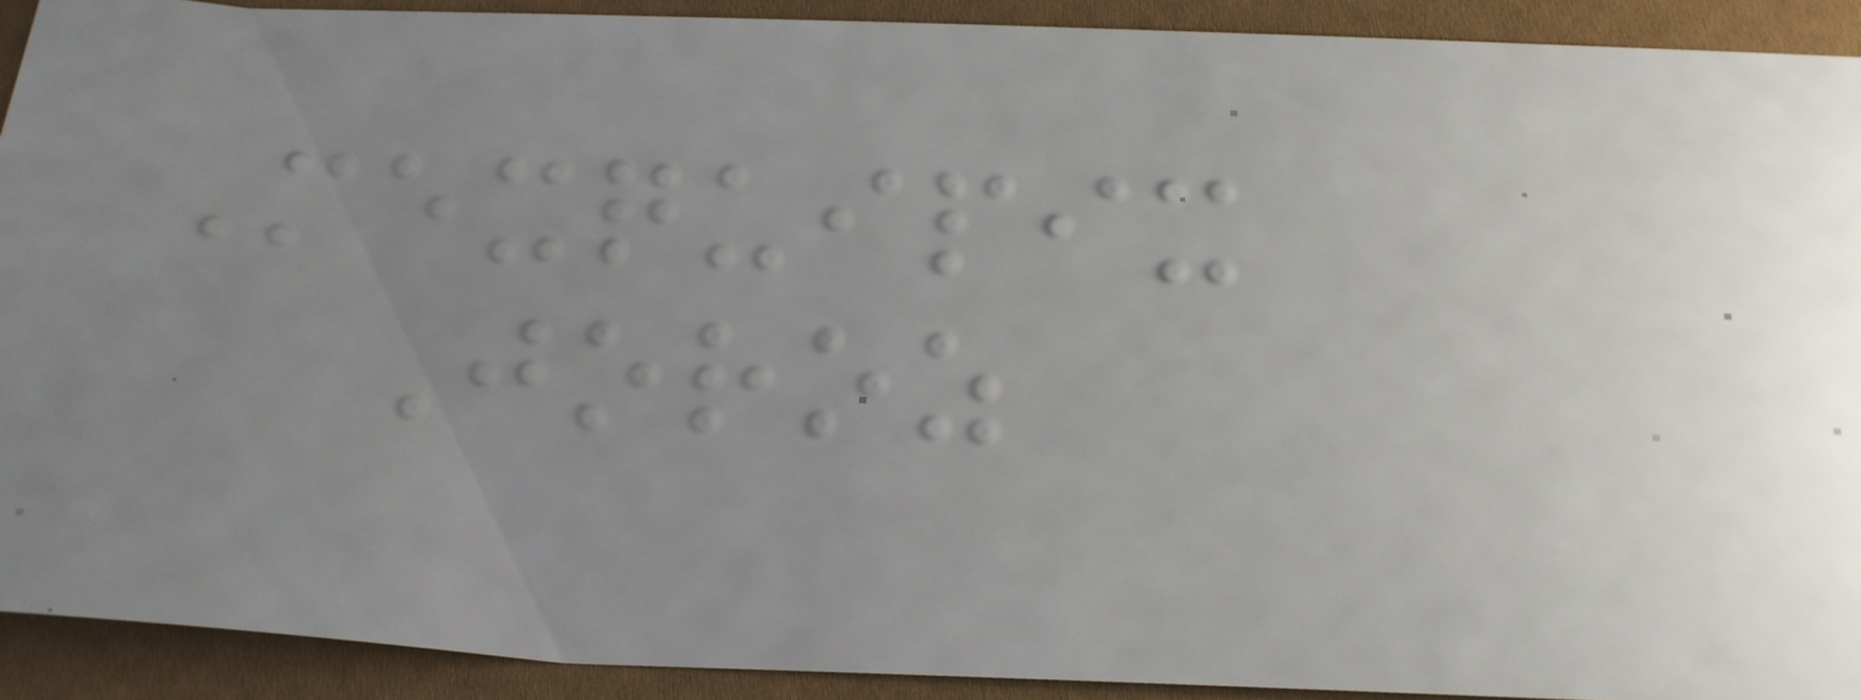Mexquipix
Joroz
